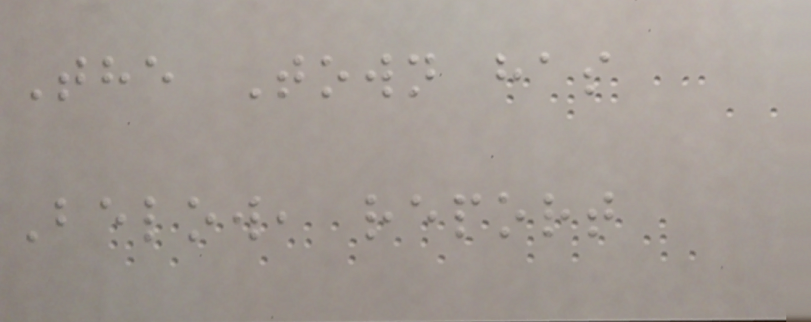The Town has
Below, report
